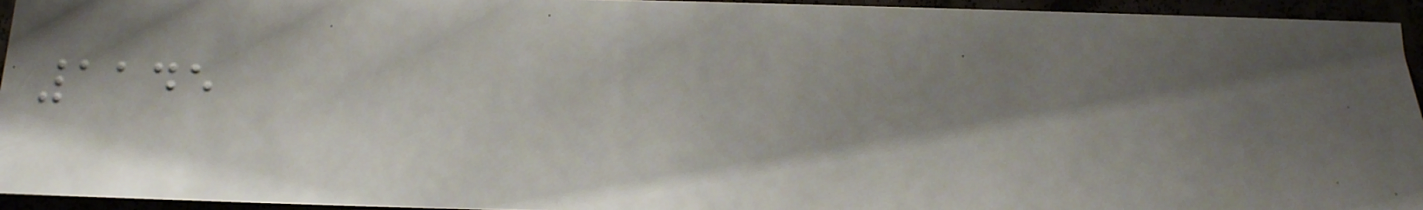1145
